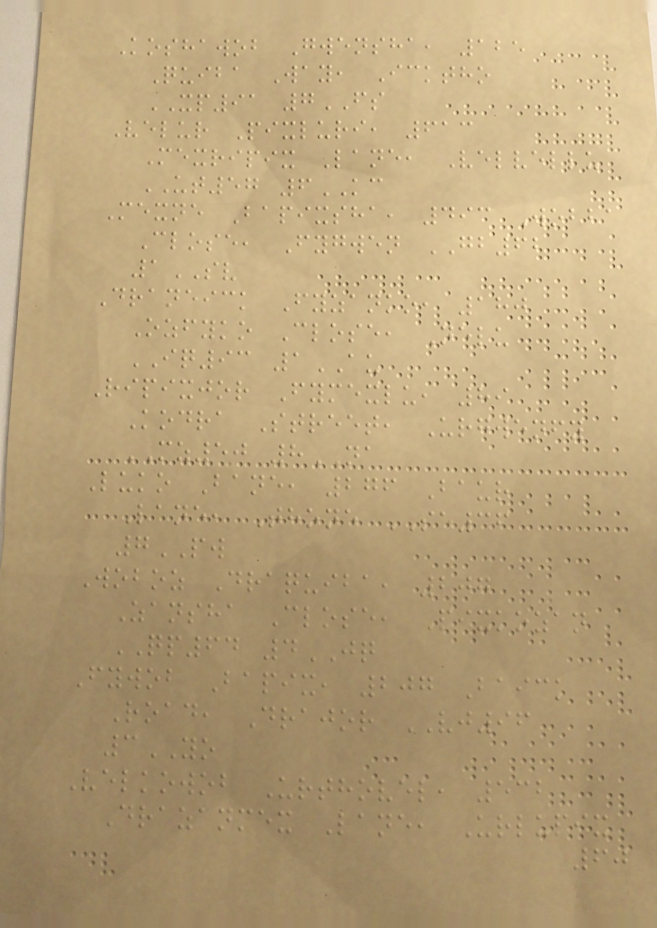Koshawob Gwensha, 125
Quiba Way, Icktho
XP91 7FS
Velur Pixluri, 613
Mexripix Lane, Velvellu
UT57 6KC
Mexne Bapixsha, 493 Wobba
Close, Fygwen GB62
1SV
Draneick Fyzanko, 180
Ozfyko Close, Nelu
IQ93 1AU
Ripixjor Fymexlu, 89
Kodra Street, Urgwenfy
MZ50 8NA
Luko Bane, 276 Baur
Lane, Thone SE36
7PW
Woboz Draquiba, 207
Zansha Close, Pixkozan
QP64 4JQ
Fywob Bapix, 207 Baick
Road, Drajor VJ96
3YO
Velkowob Urthovel, 532
Drazanmex Lane, Urlupix
60
